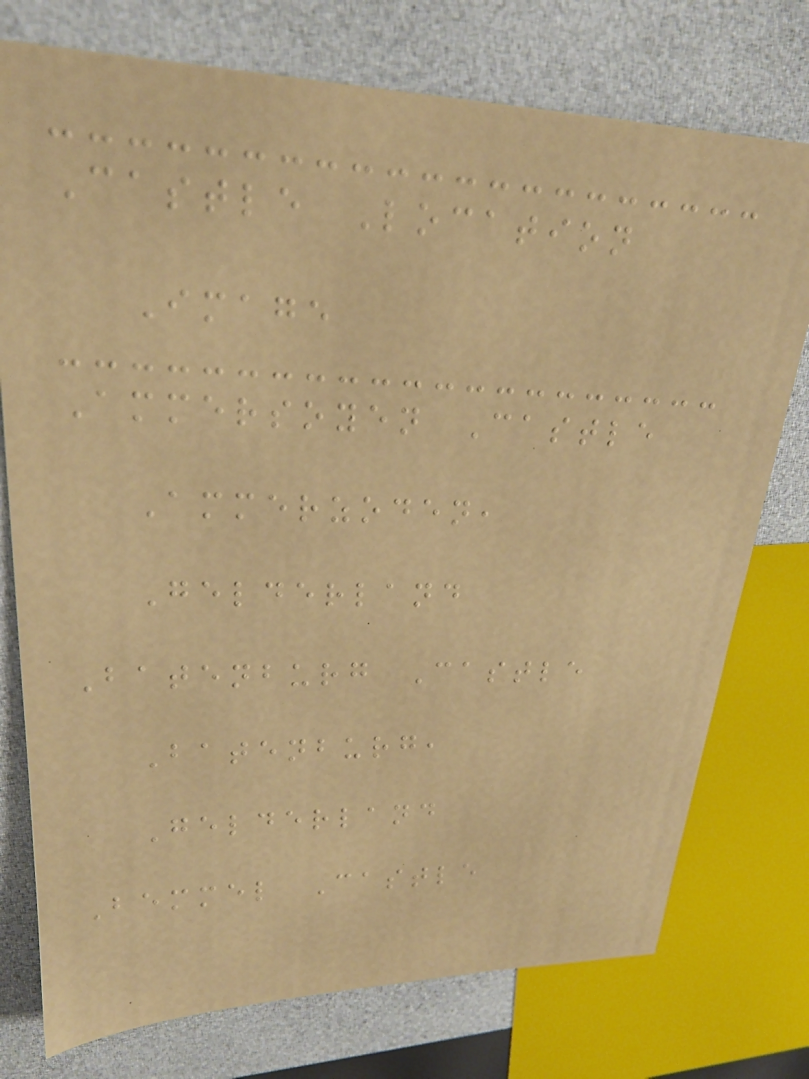Castle Location
Image
Ammersoyen Castle
Ammerzoden,
Gelderland
Batenburg Castle
Batenburg,
Gelderland
Bemmel Castle
